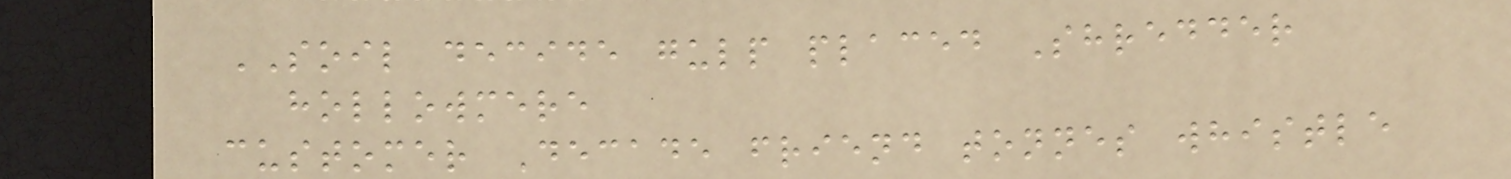SOIL decide gulp placed Shredder
hollowmere
customer Decade friend tonnes whistle
